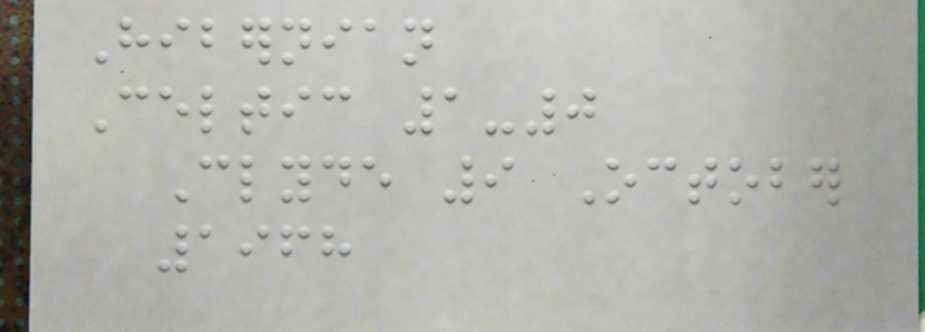Hibernian
Celtic 1-0
Clyde 9 October
1968
